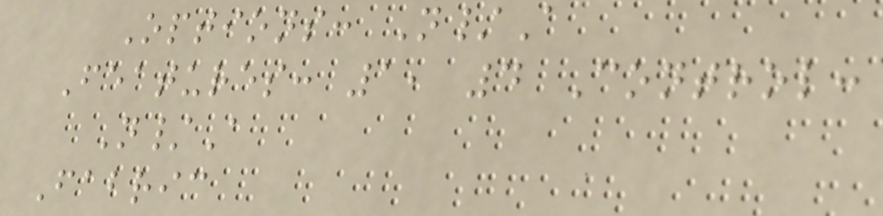Options: N/A
Features: 1, 4 Control:
N/A
Fabric
